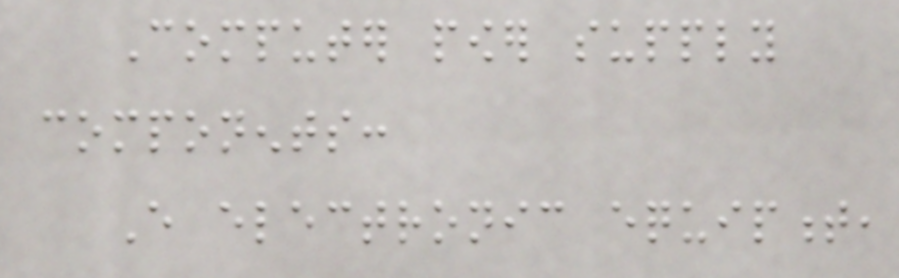Computer power supply
components:
Every electronic equipment,
